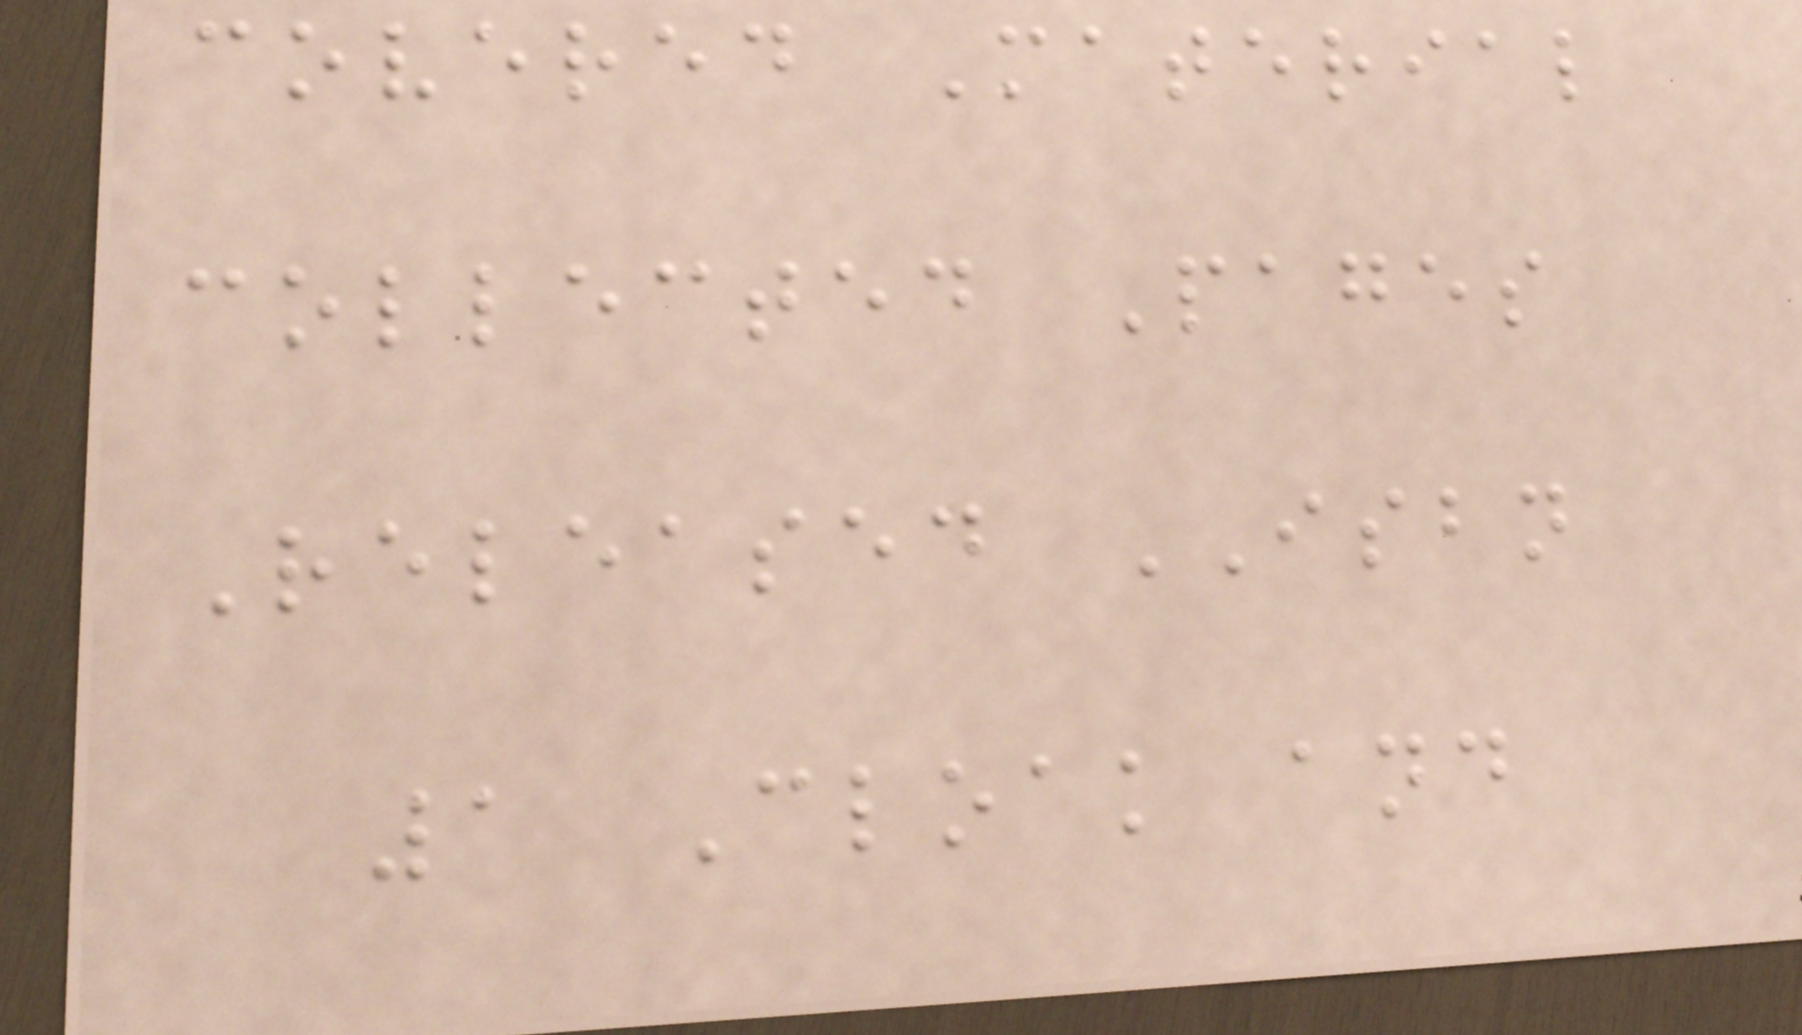covered Material
collected Pages
Released ISBN
1 Cloak and
